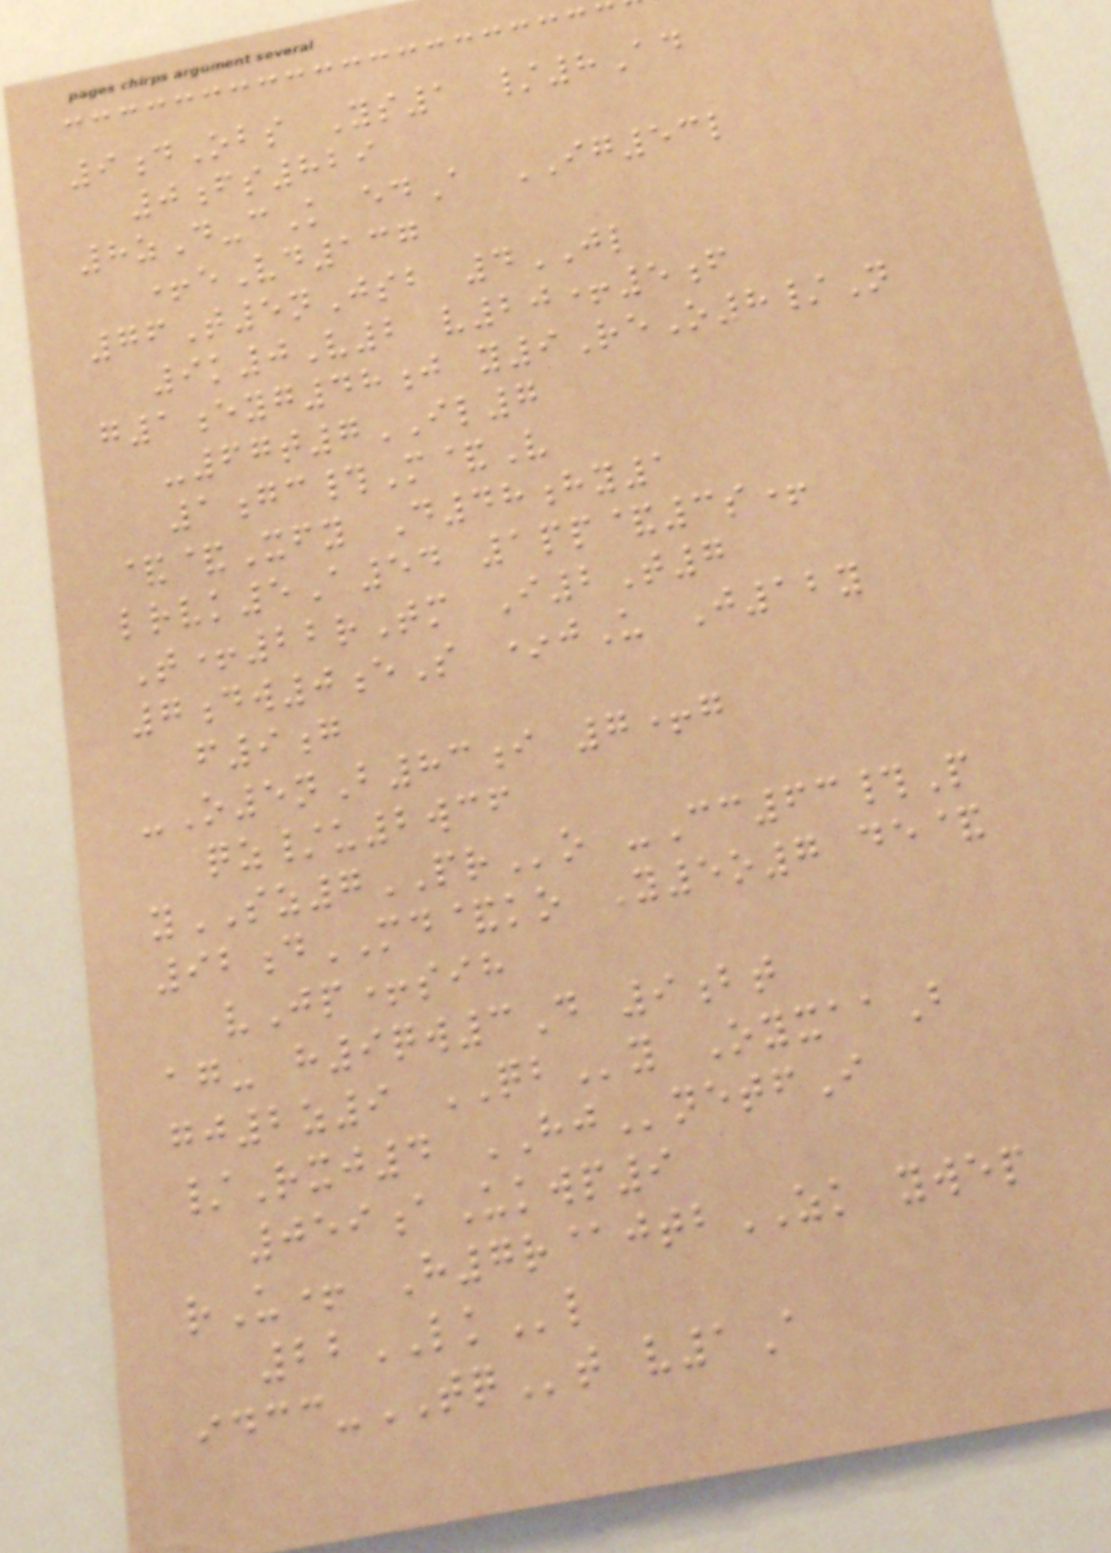9dObs Ys1 /8Ad
0fs829
8zD-cK edA IG53l
+eVd137
76T5nJsb 4JL
9k0V2 v20+5f
g1eyg48j y9ReO8/N
-67t7IL7
1gc#M&V
&&Xfy D48hy1
lrvk5A54 1pp&3s+
T+22rTm I2T7
7dw0eS *jU J12y
f9g
-O5nB83i 7+g
qz/u2wcf
ySZ7PRo -Cc63#P
92dMD&ko Y5o7 de&
vJp+sih
ag- h9qw3D 9bt
gj2z9 QBy OyxaaB
/Rxj4 HJnetfI
059aUkwp9
rU+ H7r@jtbZK ywep
22LKl
idcc-TQt v1A
